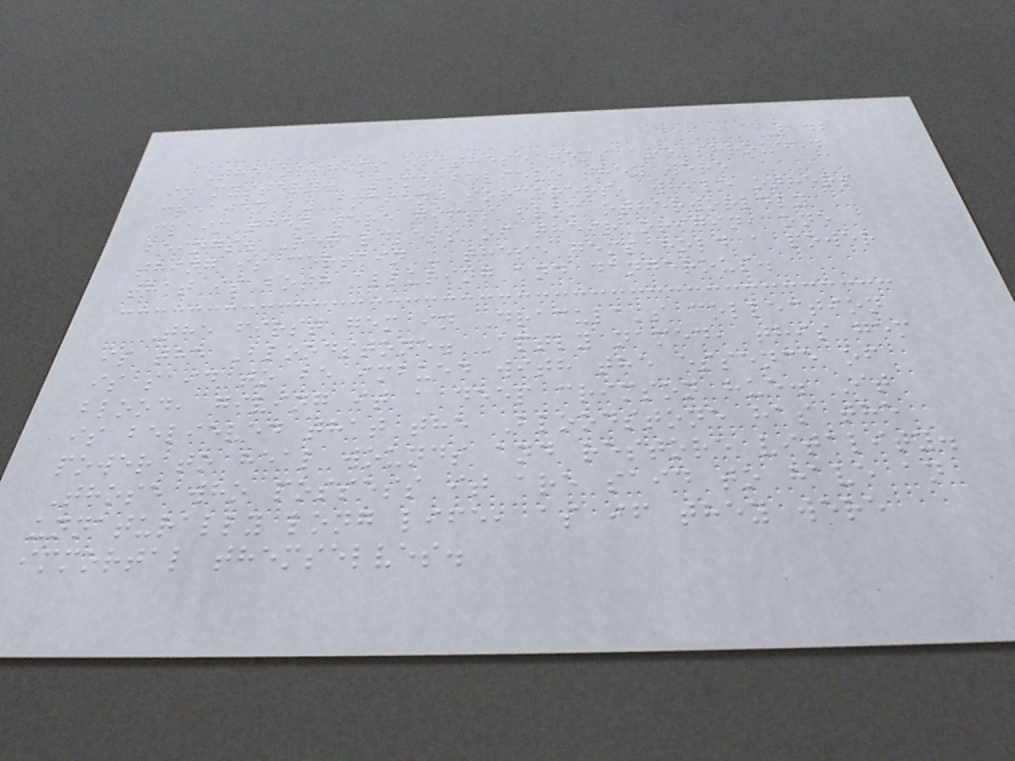142
The origins of these gems are shrouded
in mystery. Some believe they were
created by ancient sorcerers, while others
claim they were gifts from otherworldly
beings. Regardless of their origin, one
thing is certain - these gems hold a power
that is both alluring and dangerous.
The first gem in Dracula's collection
is the Bloodstone. Aptly named, this gem
is said to be imbued with the essence of
blood, giving it a deep crimson hue. It
is believed that the Bloodstone has the
power to heal wounds and restore vitality.
Those who possess it are said to have an
unnaturally long life, as if they were
immortal themselves.
